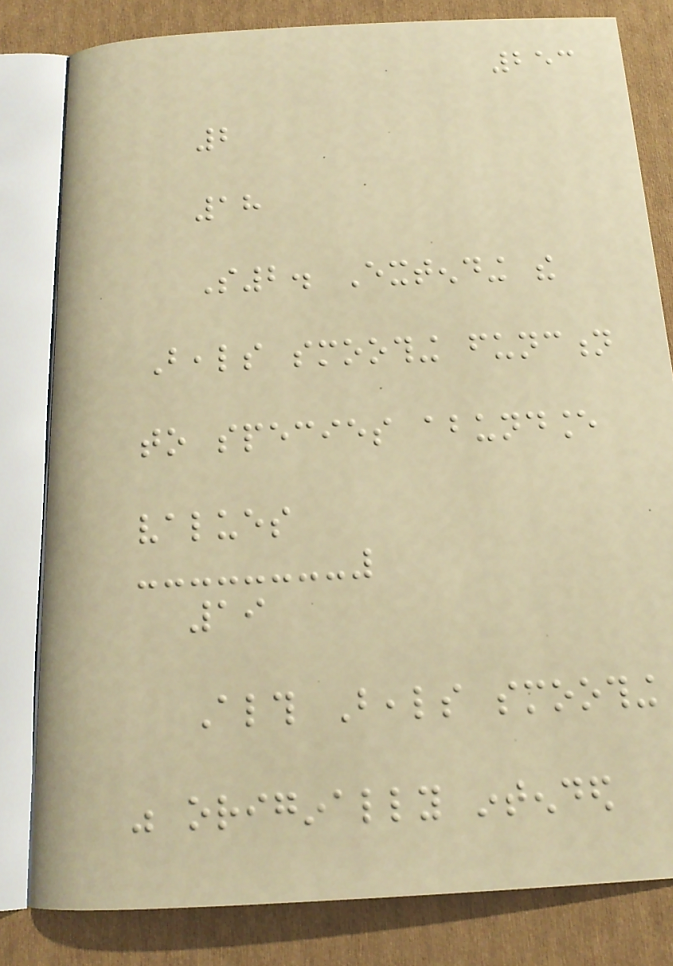253
2
18
S2. Extending the
Beals smoothing function
to species abundance
values
19
Although Beals smoothing
was originally intended
